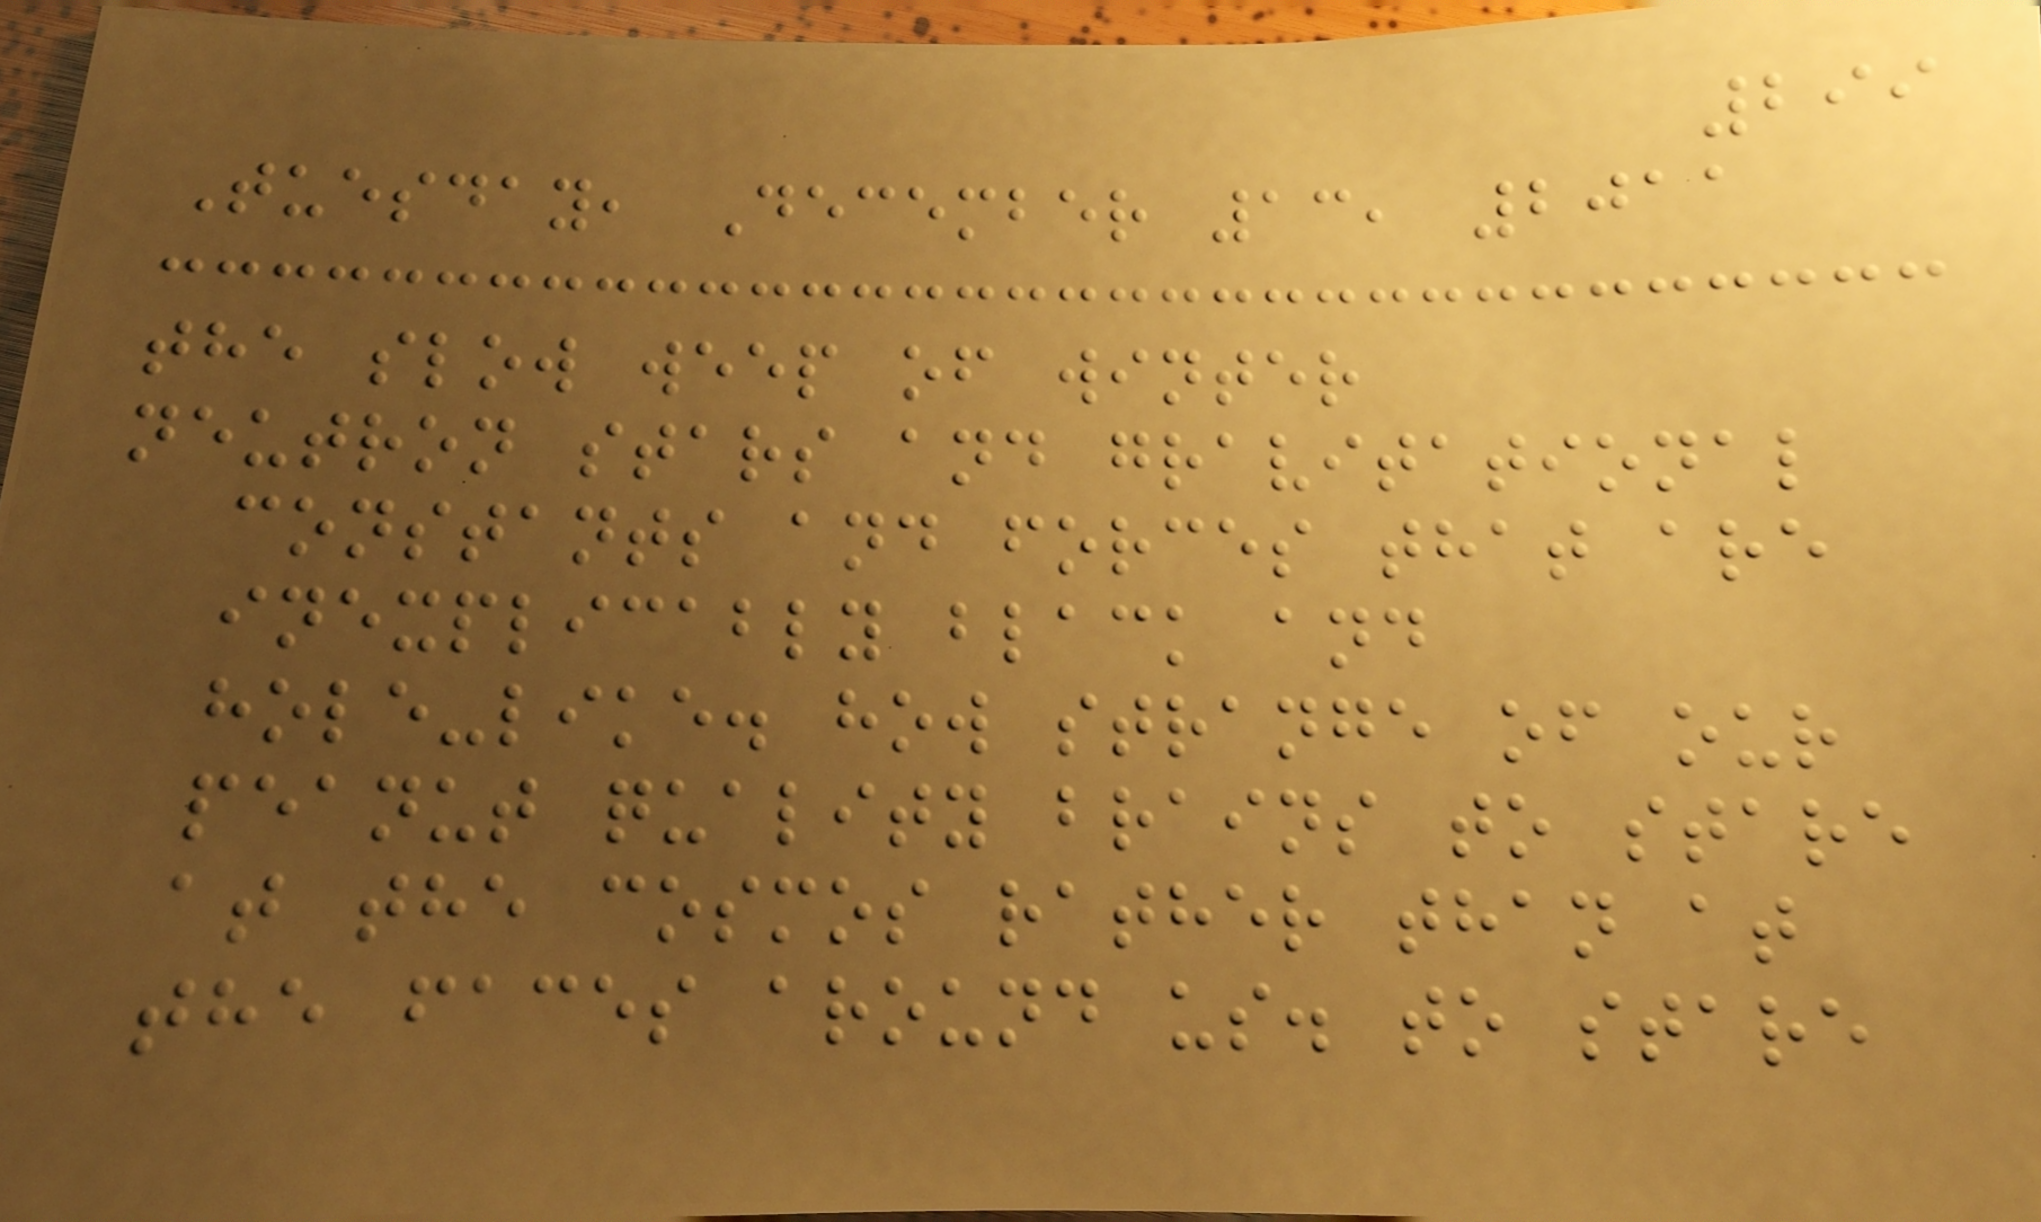299
Tuesday, December 13, 2011
the slow weep of winter
neutron stars and gravitational
constants and forces that are
inexplicably black and
hole-like. how strange of our
peanut quality brains to stare
at the cosmos rather than at
the faces around us. to stare
